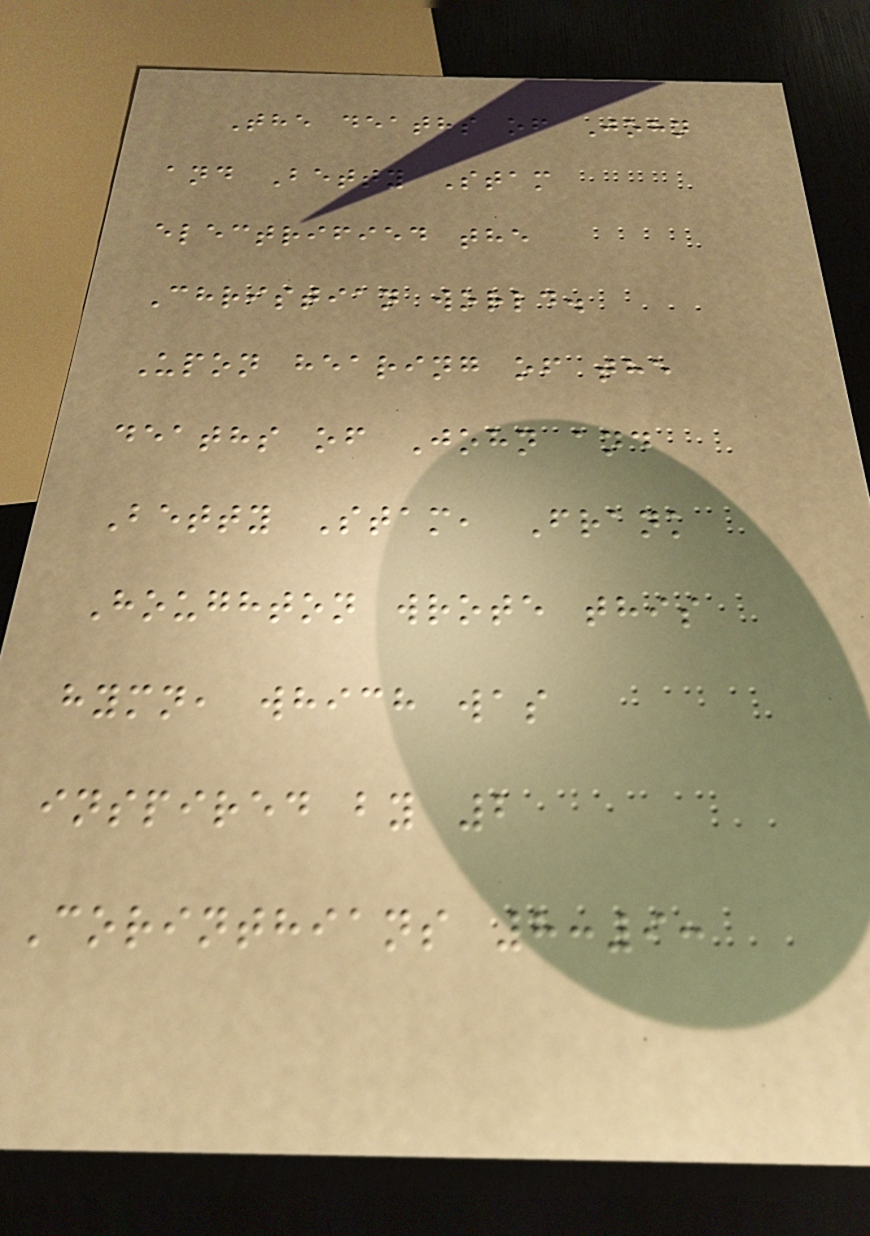The deaths of John
and Betty Stam
electrified the
Christian world.
Upon hearing of the
deaths of John and
Betty Stam, Frank
Houghton wrote this
hymn, which was
inspired by 2
Corinthians 8:9:
